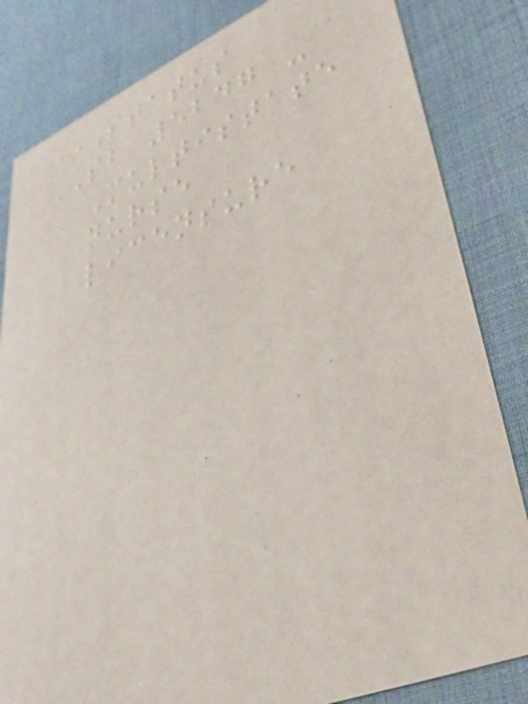*Status
SB 5247 -
Multistate
nurse
licensure
